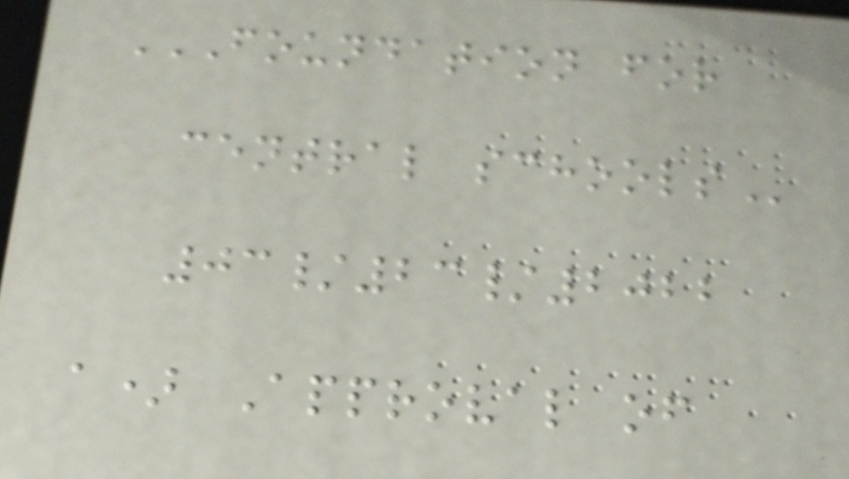FOUNDATION FOR
CENTRAL SCHOOLS
03/23/2022
a) Approval of
